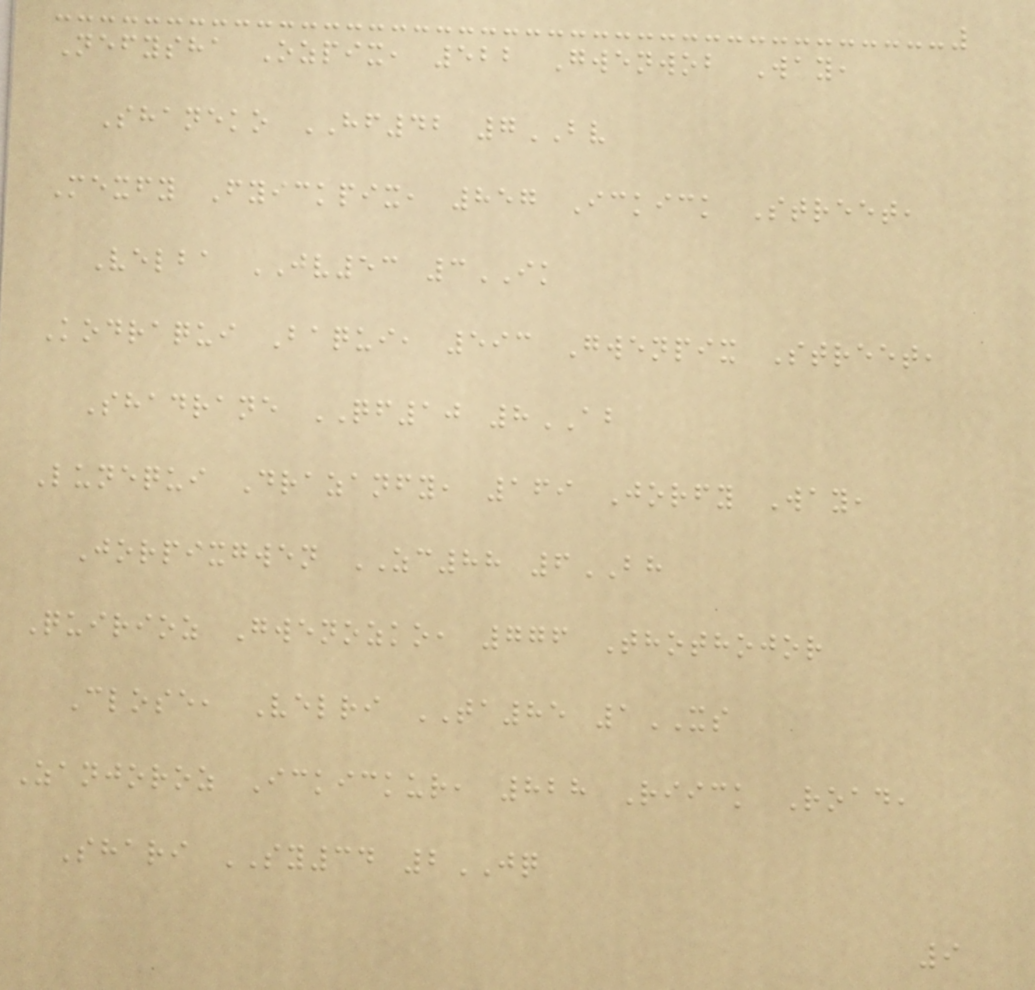Nefysha Ozpix, 522 Gwenwob Way,
Shaneko HF42 7BV
Mexfy Fyickpix, 857 Ickick Street,
Velba JV53 3IK
Kodraqui Baqui, 593 Gwenpix Street,
Shadrane QF10 8AB
Lunequi Drazanfy, 169 Jorfy Way,
Jorpixgwen ZC88 6BH
Quirioz Gwenozko, 776 Thothojor
Close, Velri TA85 1XS
Zanjoroz Ickickur, 828 Riick Road,
Shari SY34 2JQ
9
